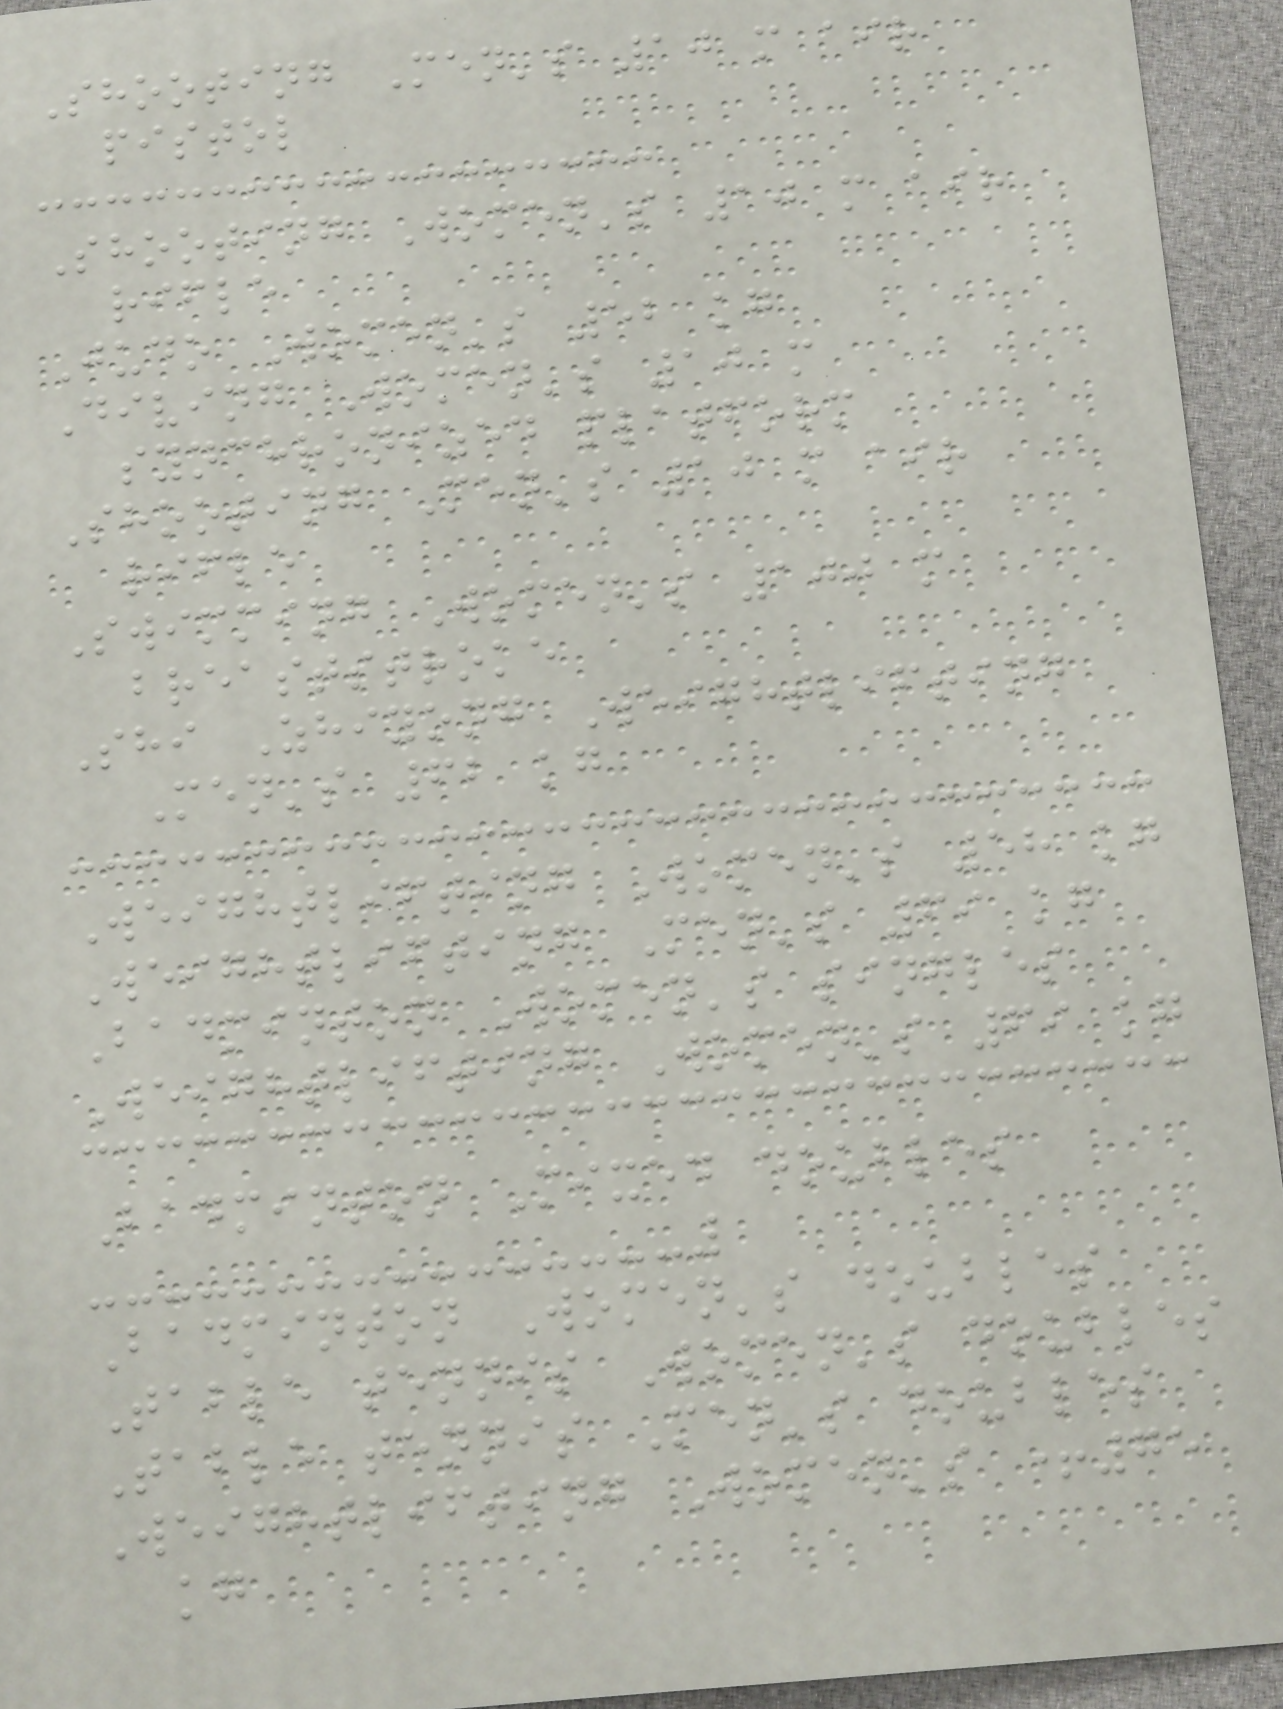Shooting Men's 10 m air
pistol
Shooting Women's 10 m air
rifle
Judo Women's 52 kg
Diving Women's 10 m
synchronized platform
Shooting Men's 10 m air
rifle
Swimming Women's 100 m
breaststroke
Shi Zhiyong Weightlifting
Men's 62 kg
Weightlifting Women's 58 kg
Weightlifting Men's 69 kg
Badminton Women's singles
Weightlifting Women's 69 kg
Badminton Mixed doubles
Badminton Women's doubles
Table tennis Women's doubles
Table tennis Men's doubles
Weightlifting Women's +75
kg
